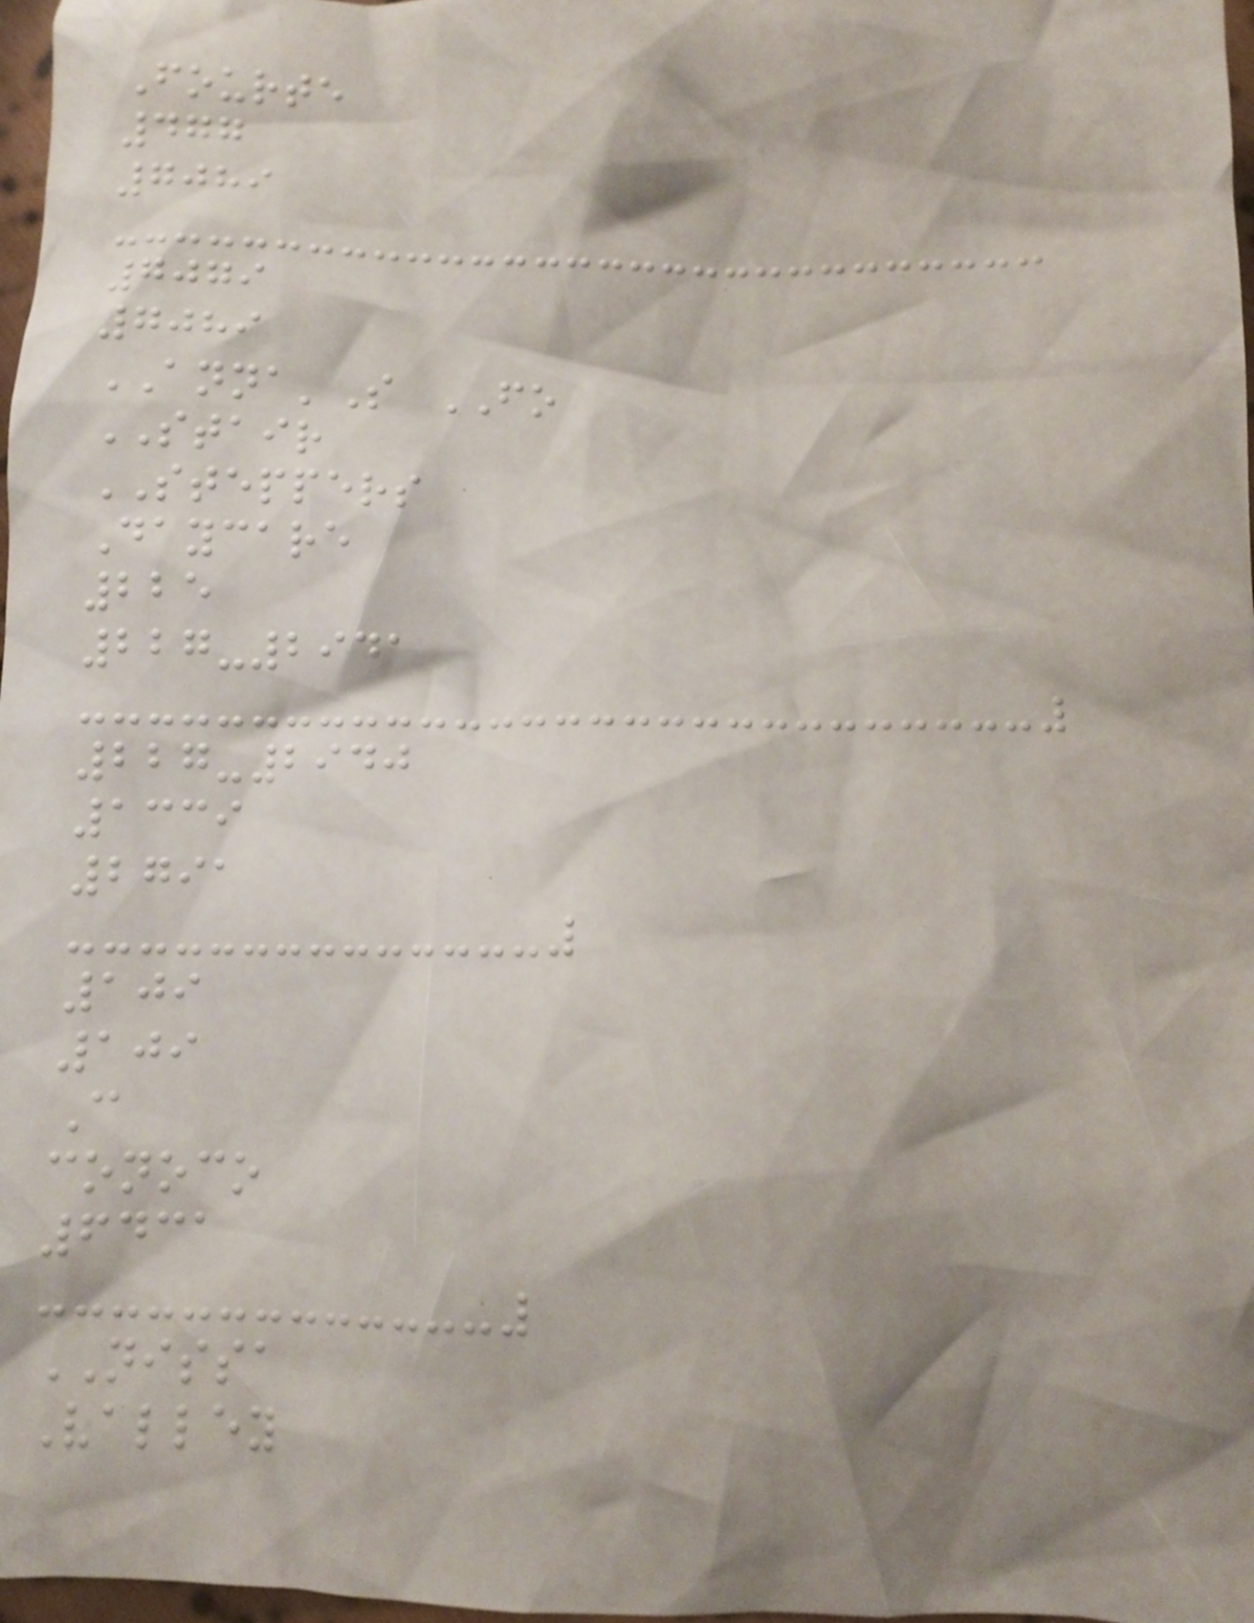Fourte
477
7089
7079
7089
ANNA'S FO
STAIR
STEPPERS
Daycare
225
227-2941
227-2940
1339
2791
109
109
C
conoco
6431
NISSA
Valley
